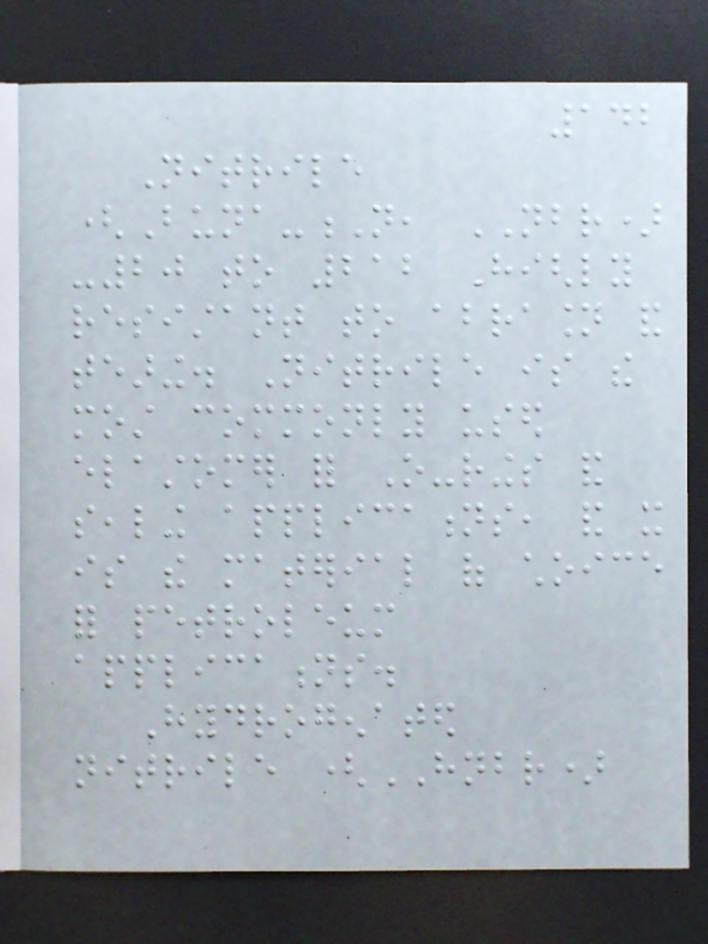142
Nitrile
(Buna-N, NBR)
-20 to 212 Highly
resistant to abrasion and
tearing. Nitrile is the
most commonly used
elastomer for O-rings and
sealing applications, and it
is the material of choice
for petroleum
applications.
Hydrogenated
nitrile (HNBR)
